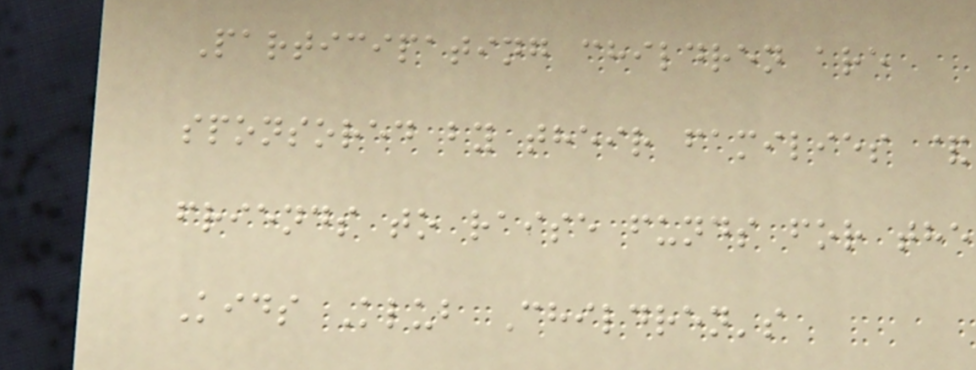Participating children are
sponsored by their families &
friends to raise funds for the
Kids Klub Children's
